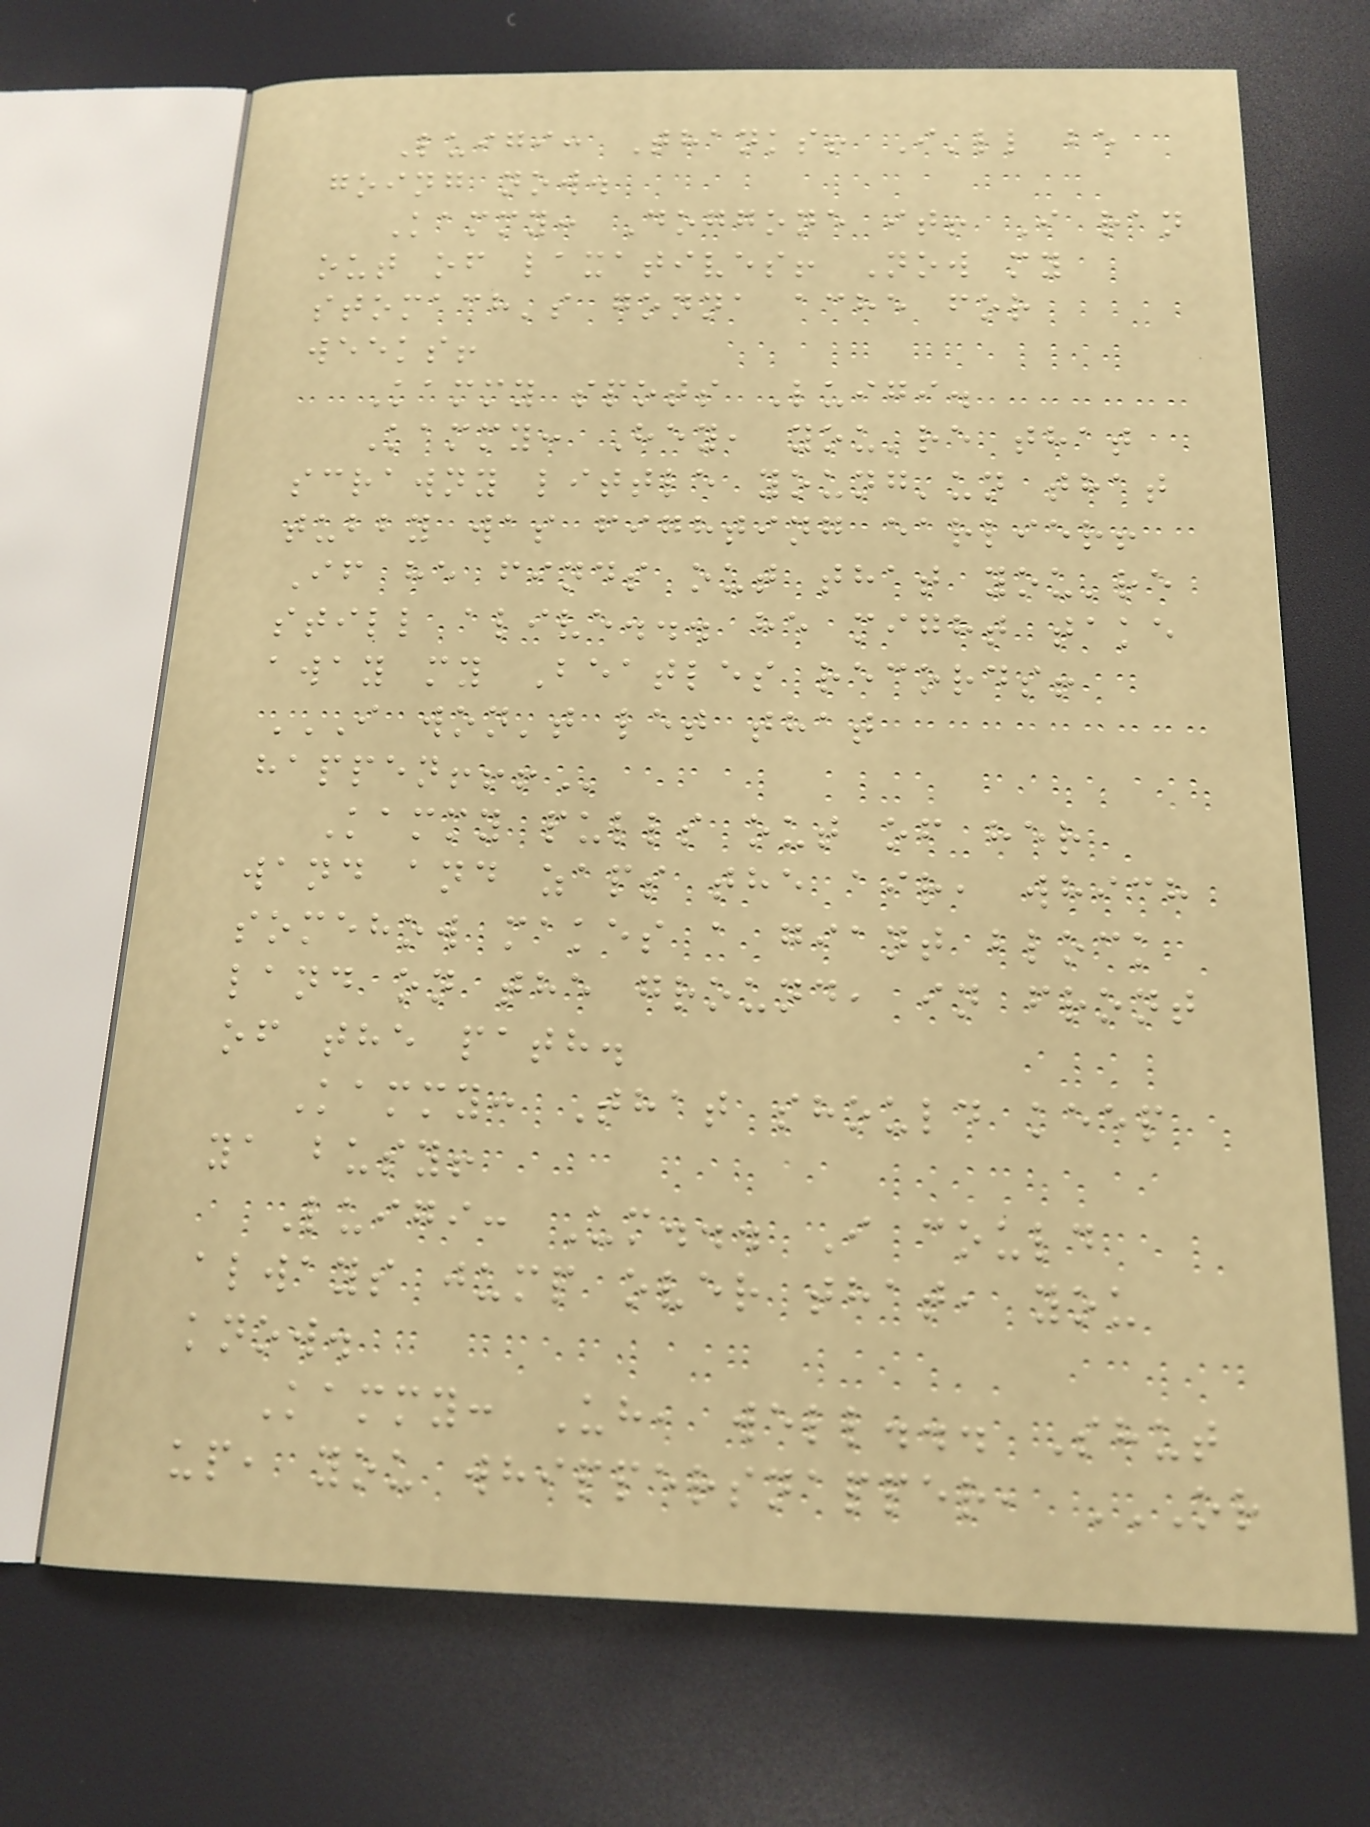Luigi: Thanks! I'll be
going now.
Kammy: Doggone it! I ran
out of laxatives! Now my
stomach's gonna ache for
weeks!
Kammy spots Luigi.
Kammy: Hey, you're that
scrawny little young'un that
tubby was fighting earlier!
If he finds out that you're
still alive... he might take
away my Beatles records!
I WON'T LET THAT
HAPPEN!!!
Kammy pulls out of her
wand and zaps the air, which
somehow makes a giant block
land on the ground, in front
of the path.
Kammy: That should keep
ya busy!
Luigi: Um... I could
always jump over that, you
know.
Kammy: Uh, well... Shut
up, you whippersnapper, OR
